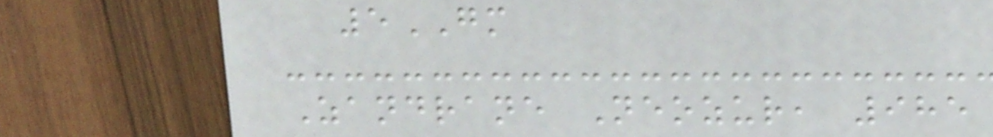5GM
Zandrane Neozur, 985
